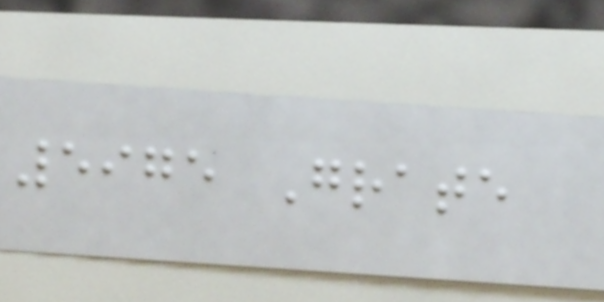5975 Grate
